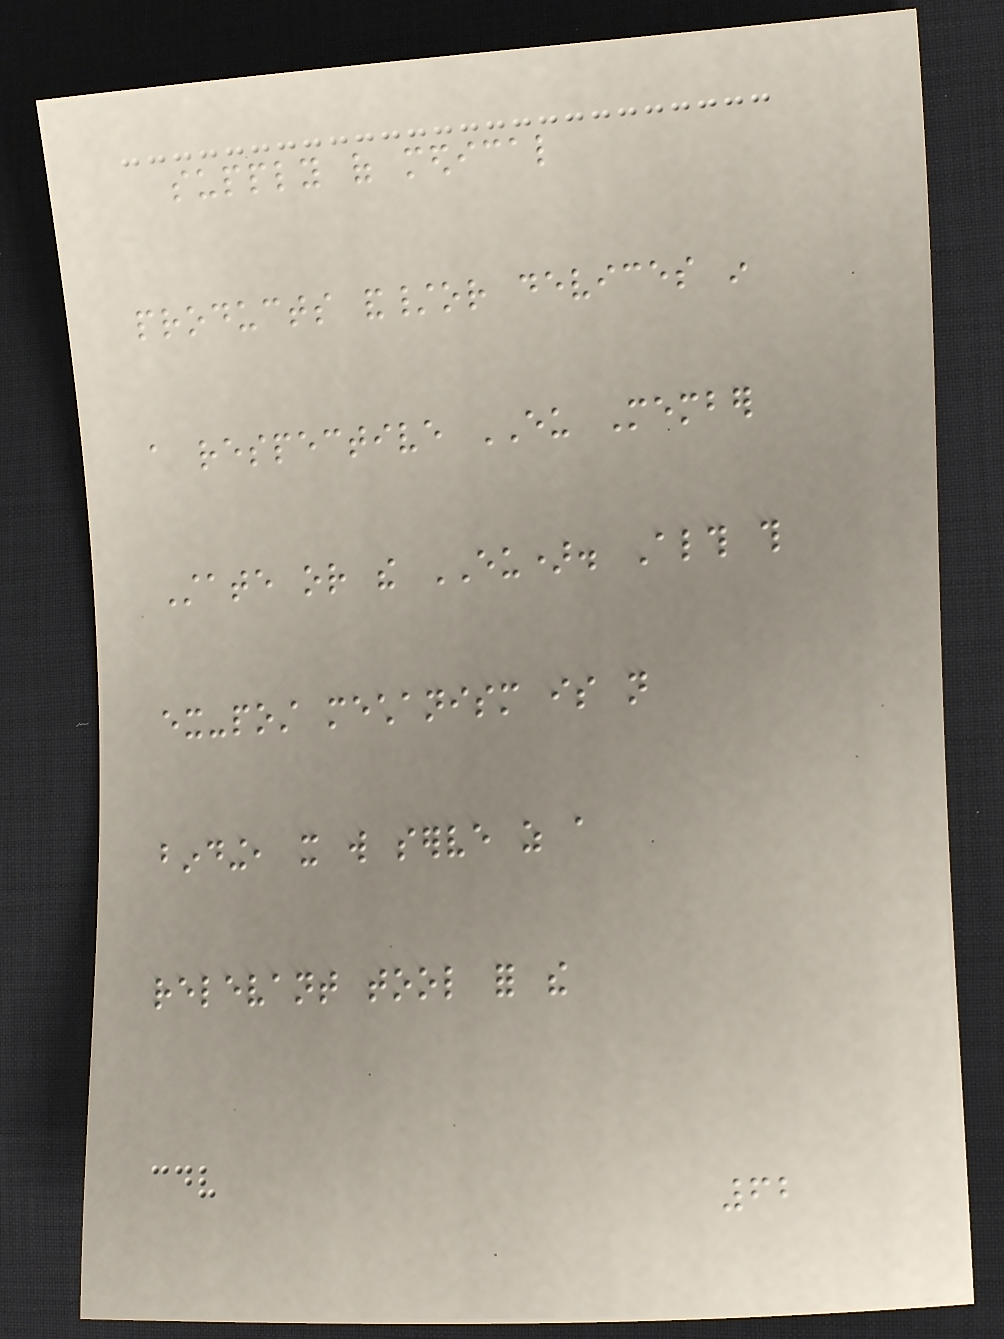supply of medical
products and/or devices in
a respective EU Member
State or the EU). Although this
ex-post mechanism is not
binding, it will serve as a
relevant tool for the
62
